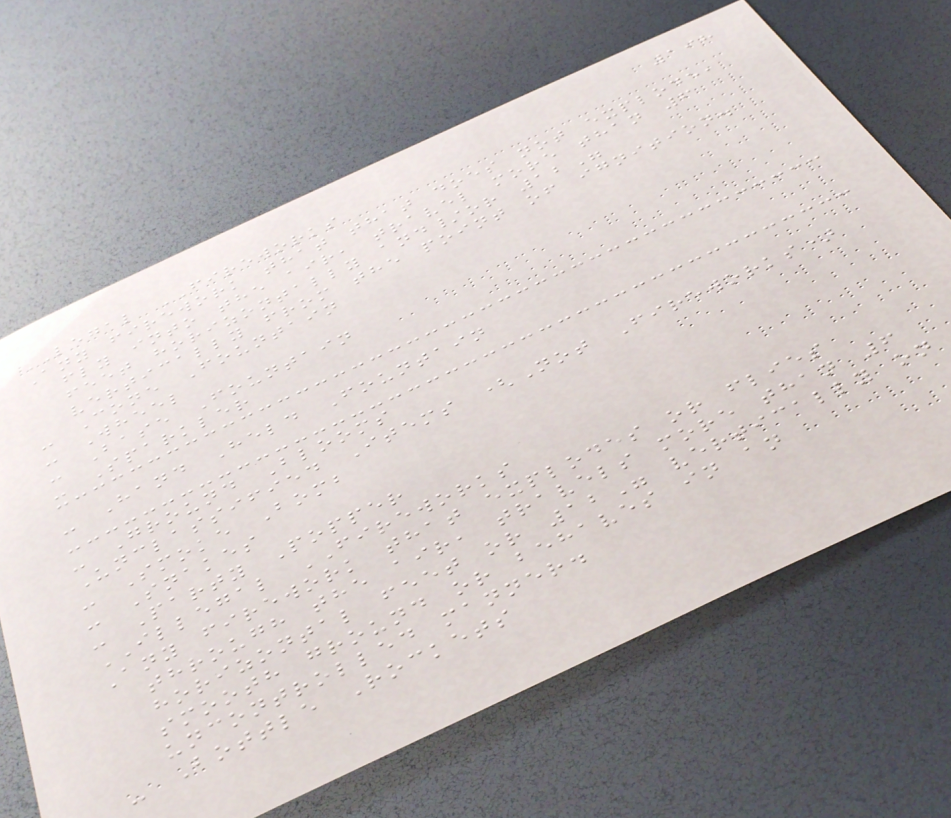198
LEGAL FIREWORKS
Any firework that that does not explode,
fly into the air, travel more than 6
feet horizontally and/or 12"
vertically from the point of ignition.
- Cone Fountain
- Wheel
- Base Fountain
- Sparkler
- Hand Held Fountain
- Ground Blooms
Unclassified Items (Not Fireworks)
- Smoke Bomb
- Snakes
- Party Popper
ILLEGAL FIREWORKS
Any firework that explodes or flies
through the air, travels more than 6
horizontal feet or 12" vertically on
smooth ground or behaves in an
uncontrolled manner.
- Bottle Rockets
